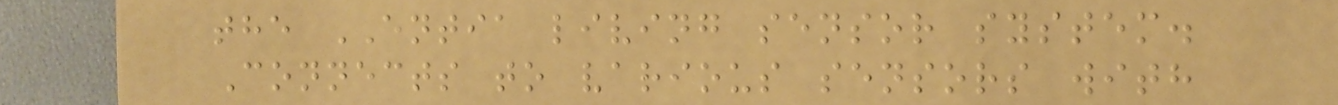the ENTIA living sensor system.
Connects to various sensors with
